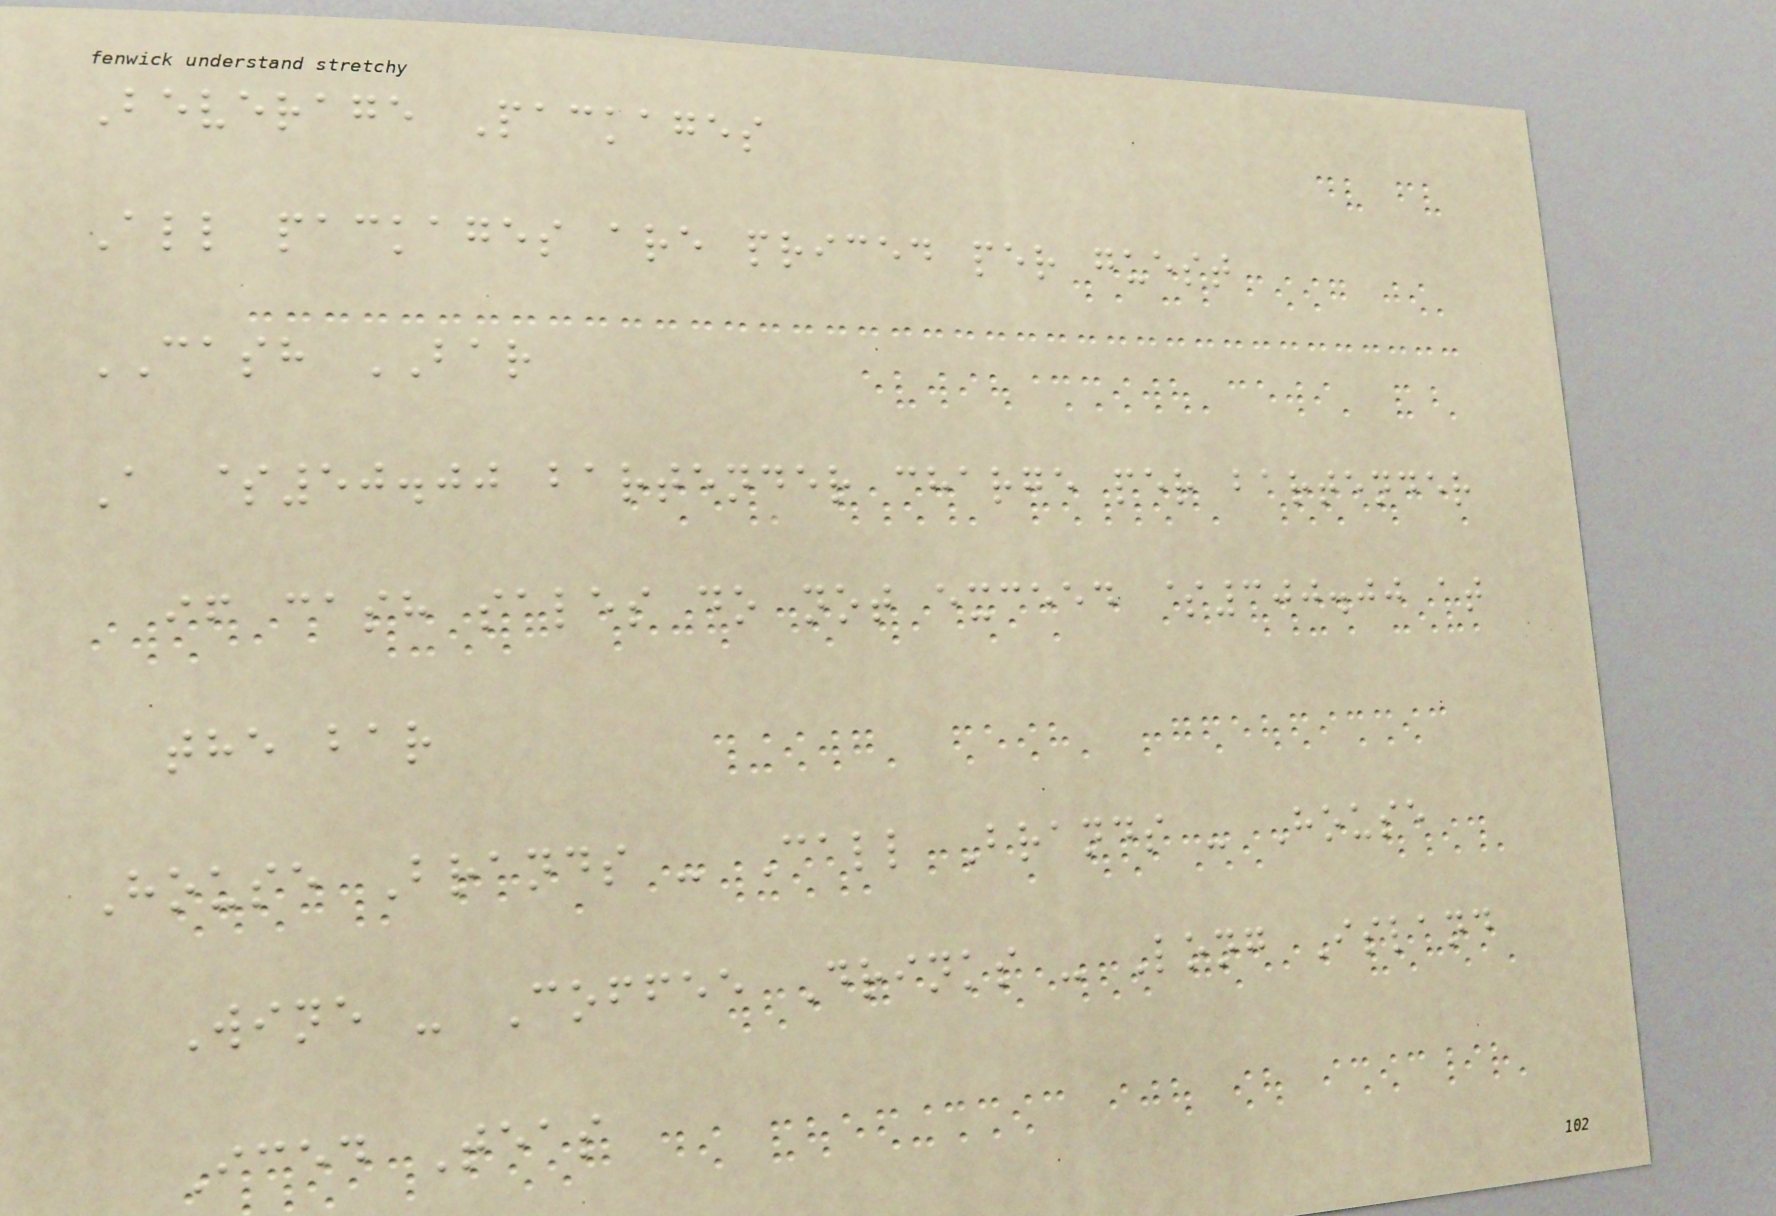Beverage Packages
All packages are priced per guest
CASH BAR
A $50.00 bartender charge per bartender
if cash sales do not exceed $300.00 at
the bar
House Brands - Call Brands - House
Wine - Coffee Drinks - Long Island
Iced Teas
